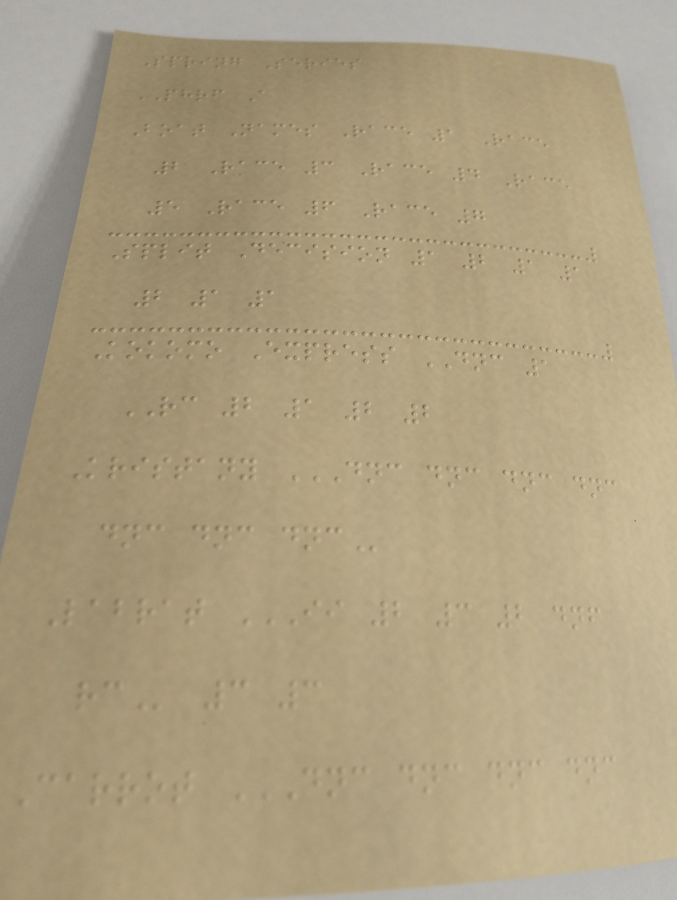Spring Series
PHRF A
Boat Names Race 1 Race
2 Race 3 Race 4 Race
5 Race 6 Race 7
Split Decision 1 2 1 1
2 1 1
Kokomo Express DNC 1
RC 2 1 2 2
Kristany DNC DNC DNC DNC
DNC DNC DNC
Labrat II 2 3 2 DNF
RC 3 3
Carrot DNC DNC DNC DNC
